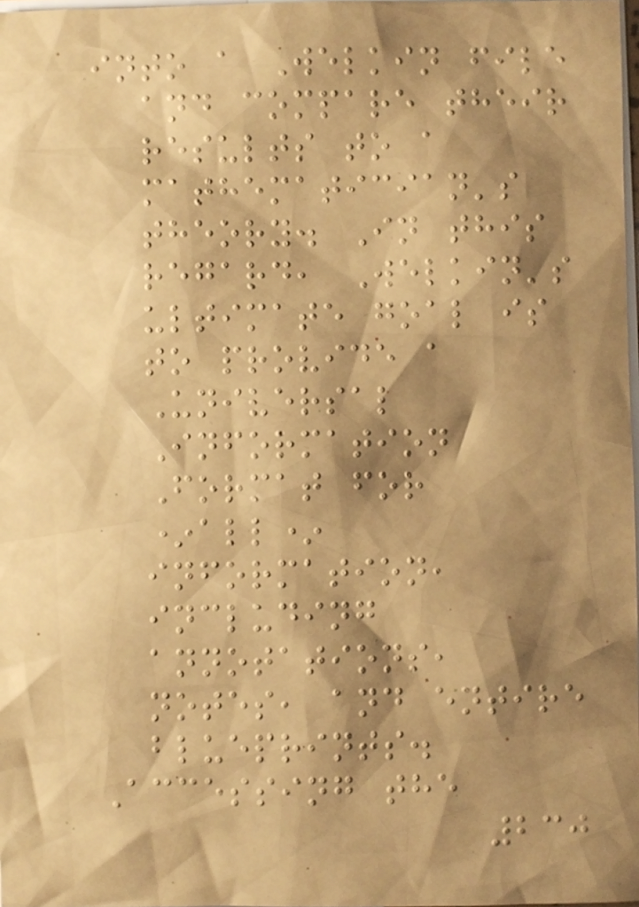into a Welkin file
and compare their
results to a
mathematician's
theory. In this
regard, Welkin's
ultimate goal is
to provide a
Universal
Information
Format for
*all*
information,
including
annotations,
notes, and entire
blueprints.
Accessing the
230
